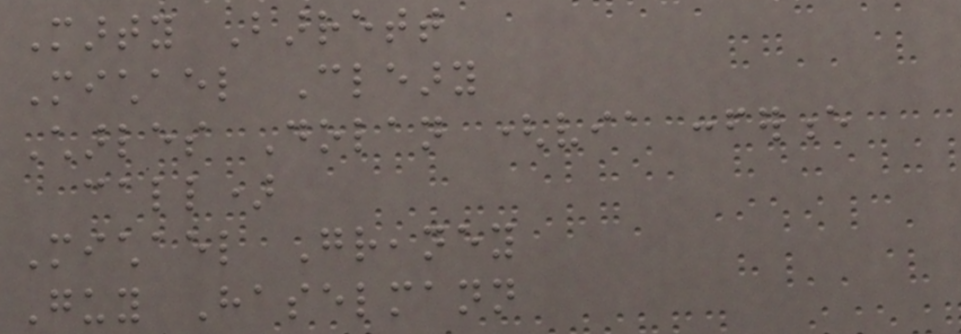Marty Barrett
Michael Cleary
Charles Dolan (via conference
call)
Michael Greaney
Guy Haselmann
